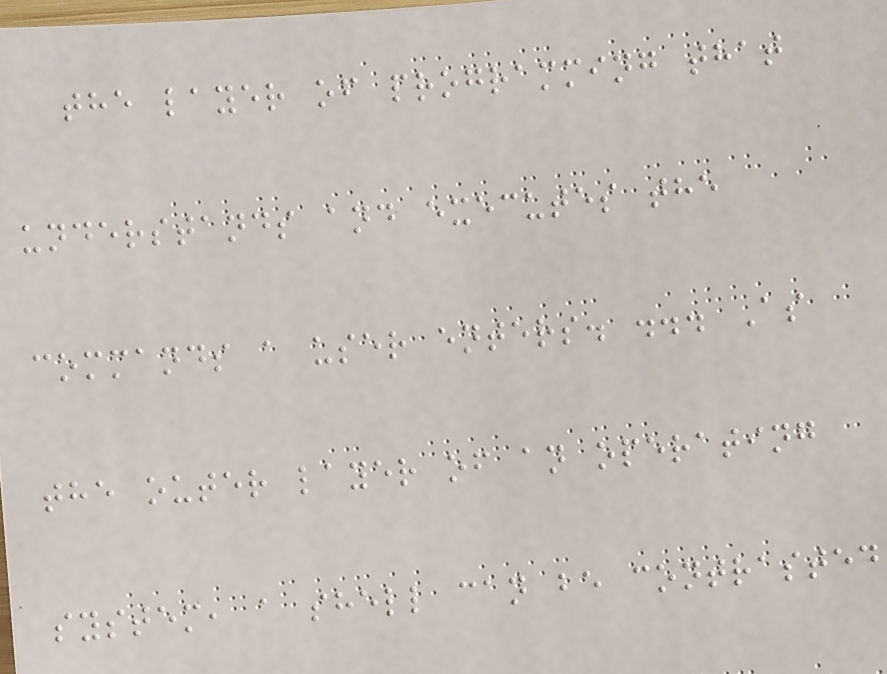the layer of programming that
understands and executes the
commands a user enters. ... As
the outer layer of an operating
system, a shell can be contrasted
